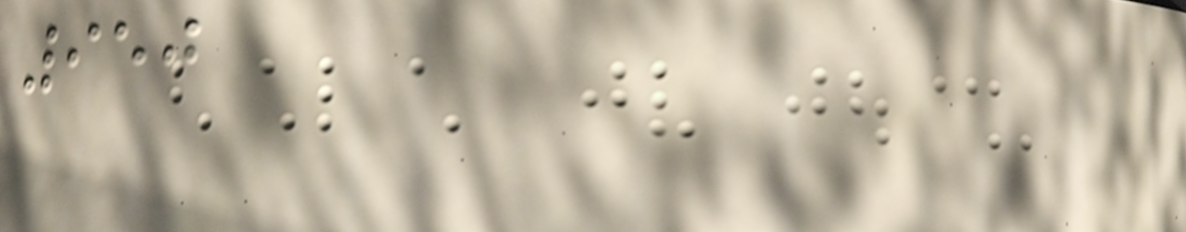950
